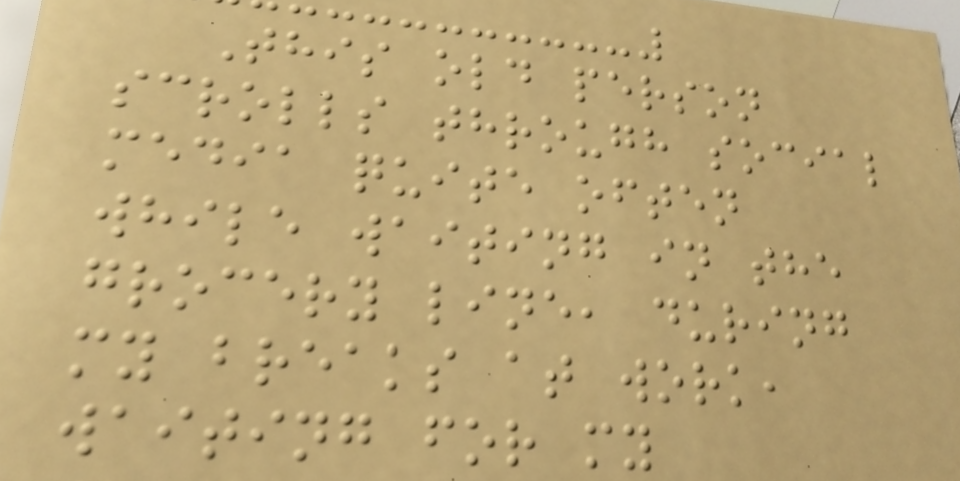This old person
scrolls through social
media quite often
while waiting in the
grocery line, during
my breaks at work,
waiting for my
